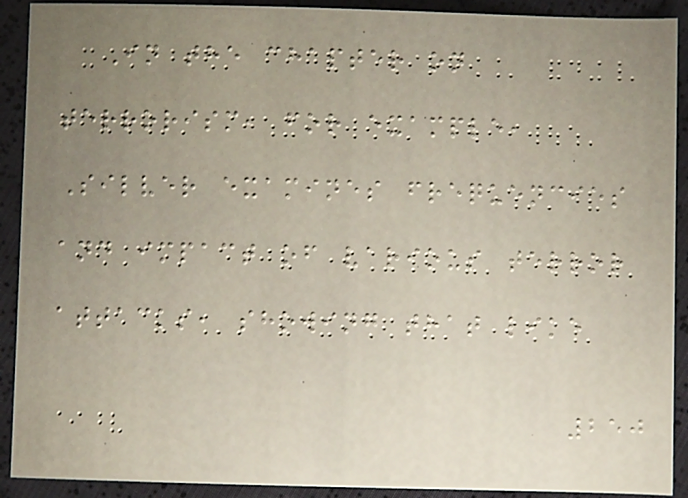In the chapter on
terrorism, for example,
Silver examines frequencies
and impact of various terror
attacks, showing that like
250
